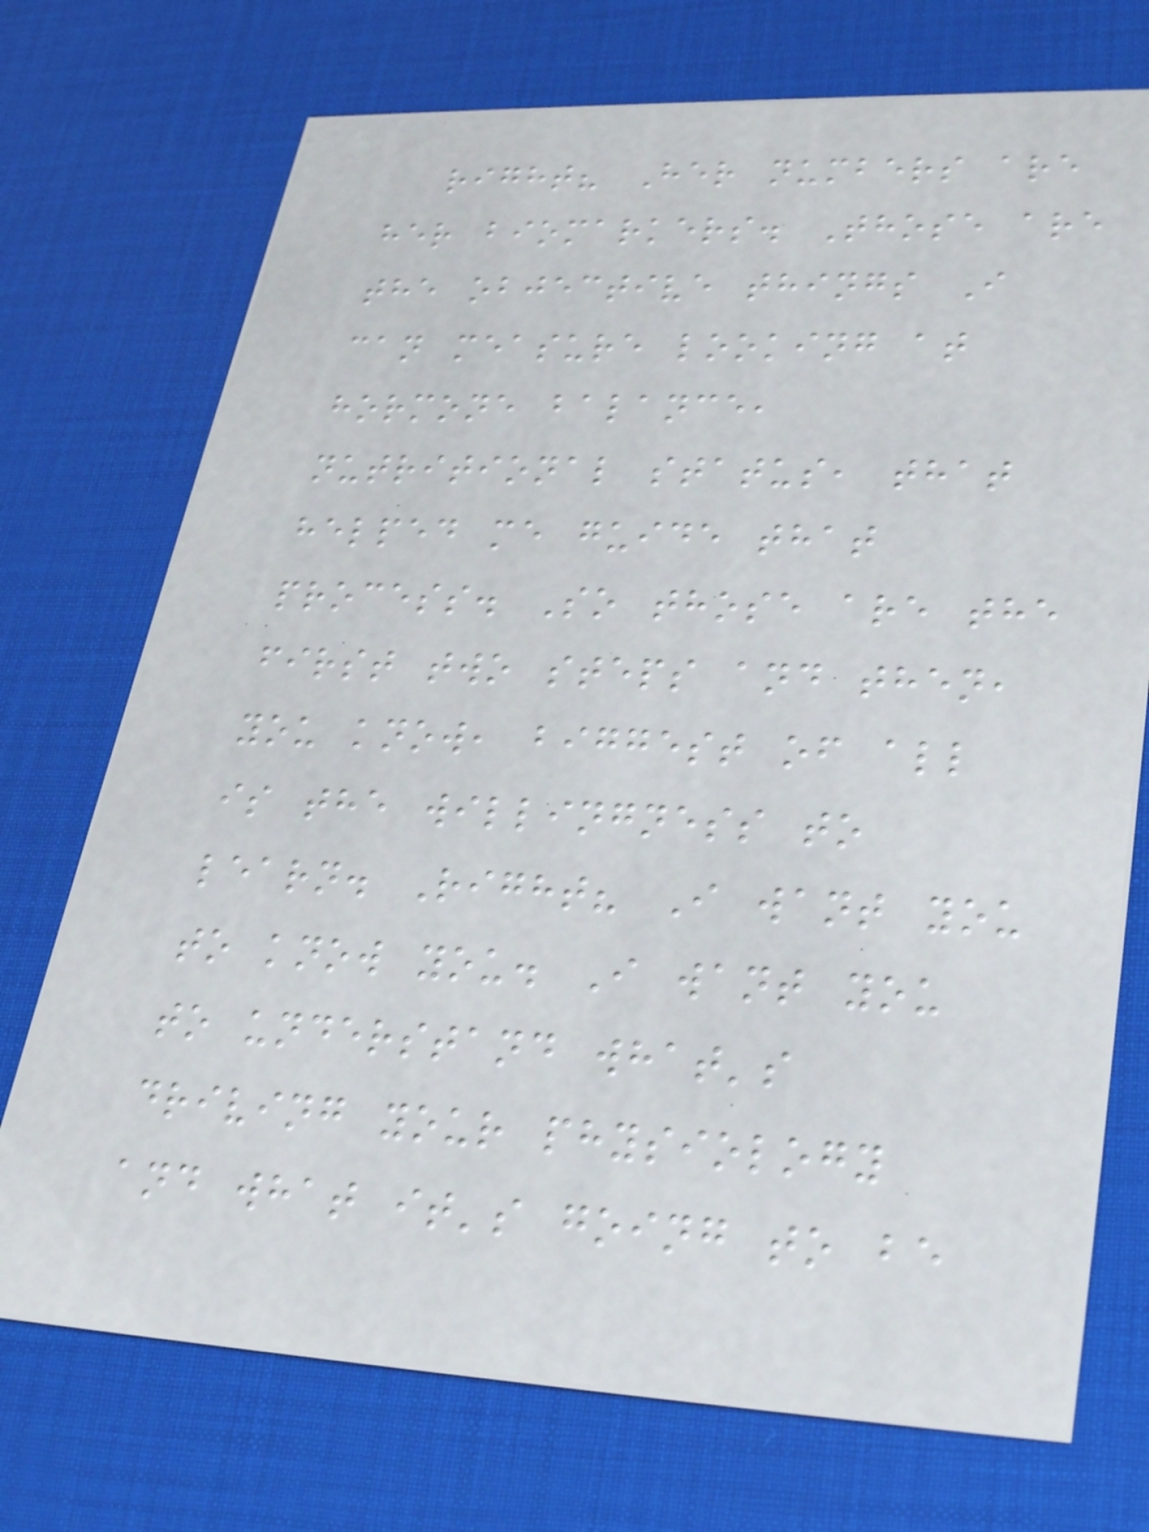right? Her numbers are
her biomarkers. Those are
the objective things I
can measure looking at
hormone balance,
nutritional status, that
helped me guide that
process. So those are the
first two steps and then,
you know, biggest of all
is the willingness to
learn. Right? I want you
to know you. I want you
to understand what's
driving your physiology
and what it's going to be
